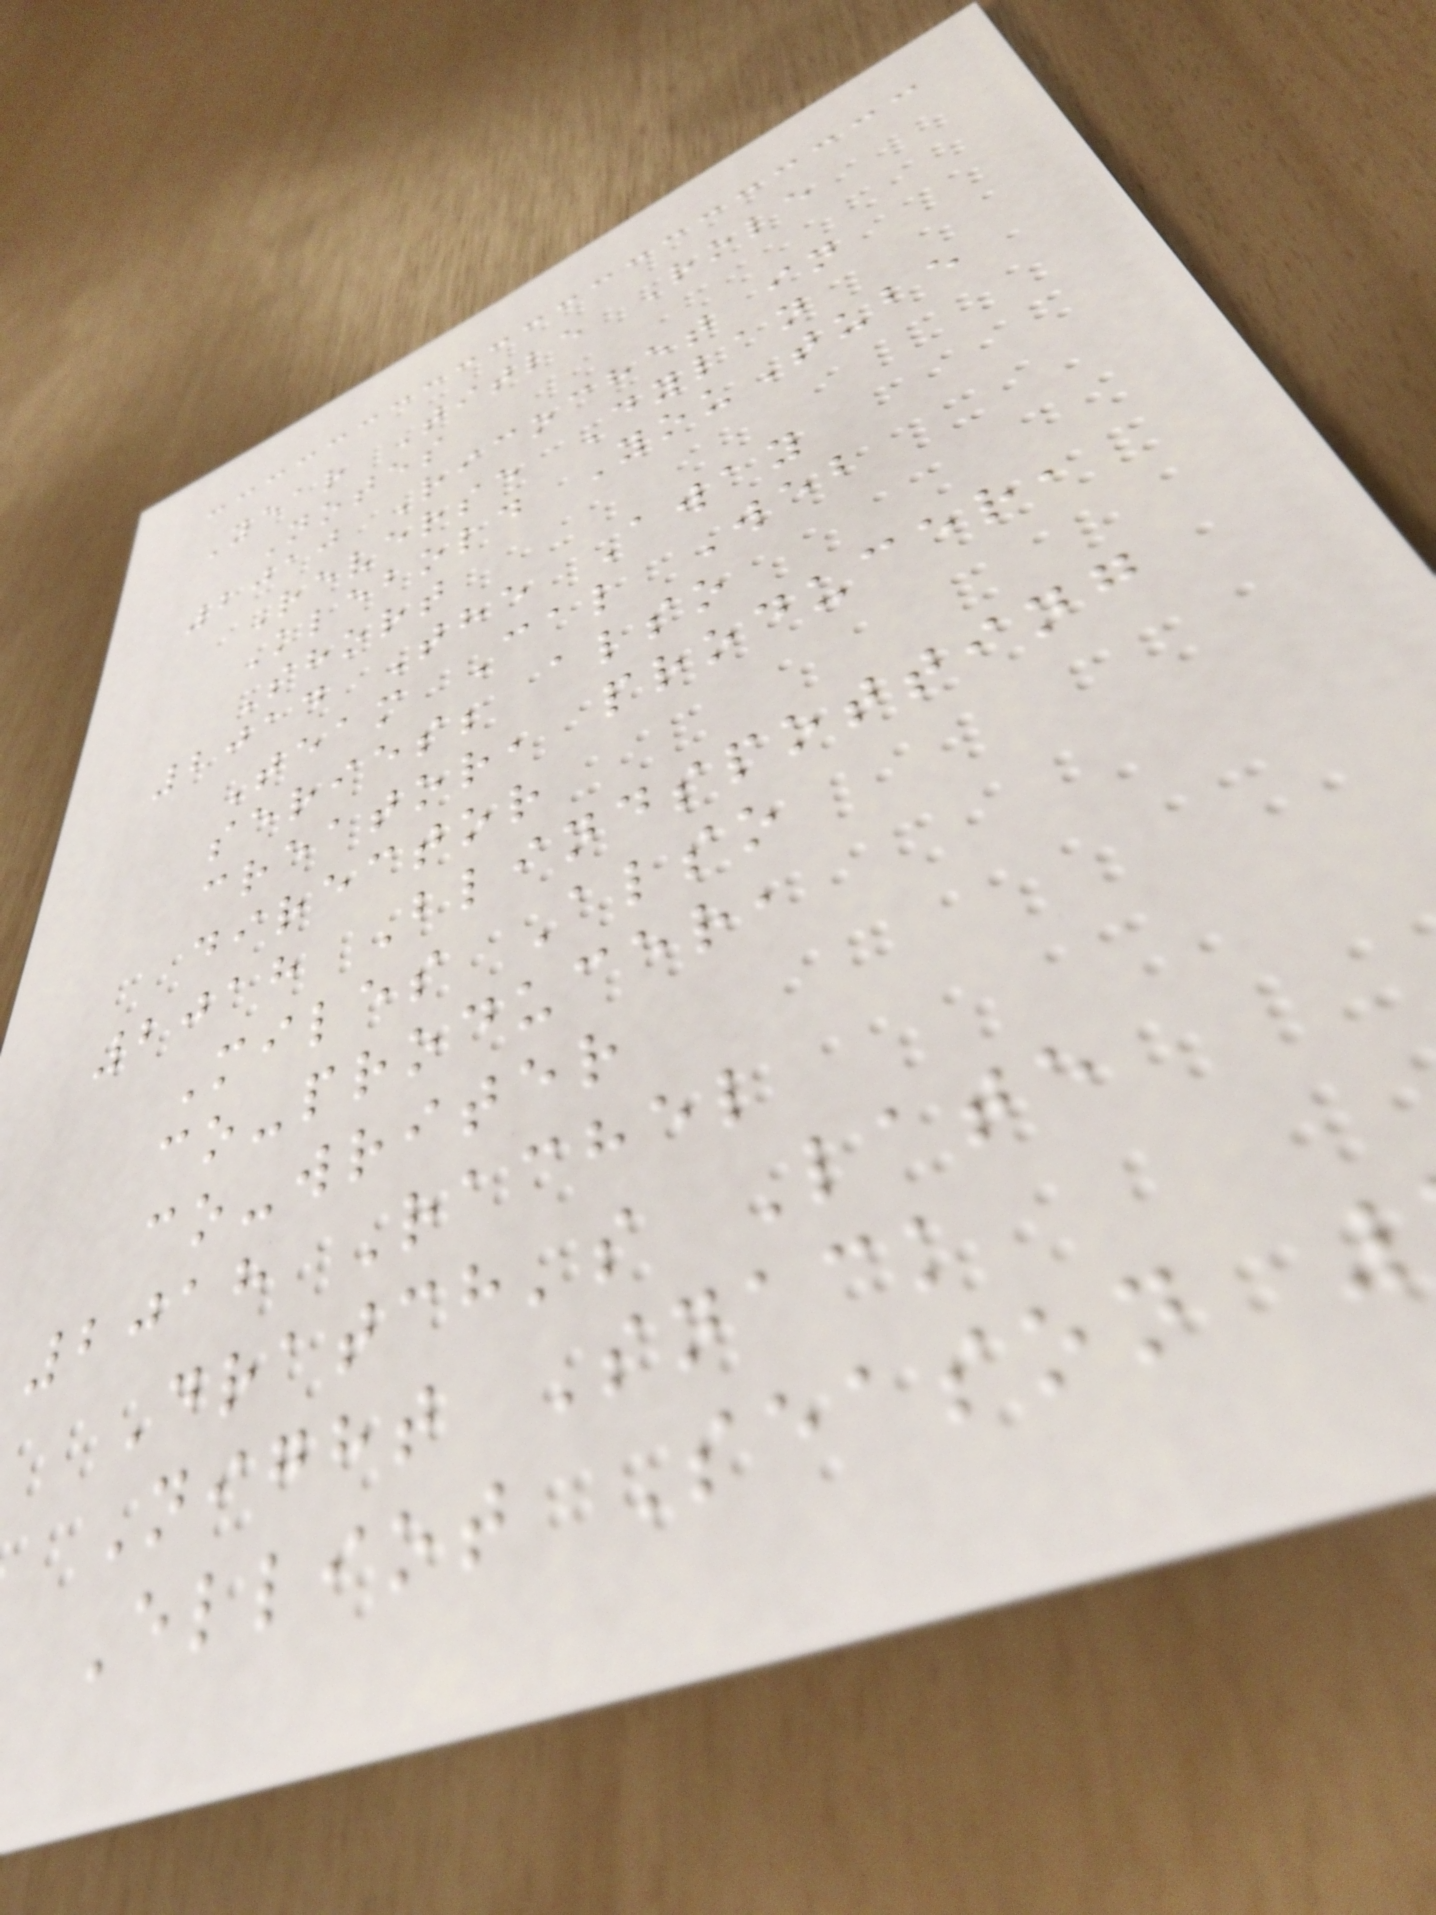Year Title Role
Notes
2010 Ricochet in
Reverse Dylan
Klebold YouTube
Short
2014 The Away
Team Cal Web
series; also
creator, producer,
director
2018 Blindspotting
Miles Also
co-producer,
co-writer
2018 Rachel
Dratch's Late
Night Snack
Elliot Season
